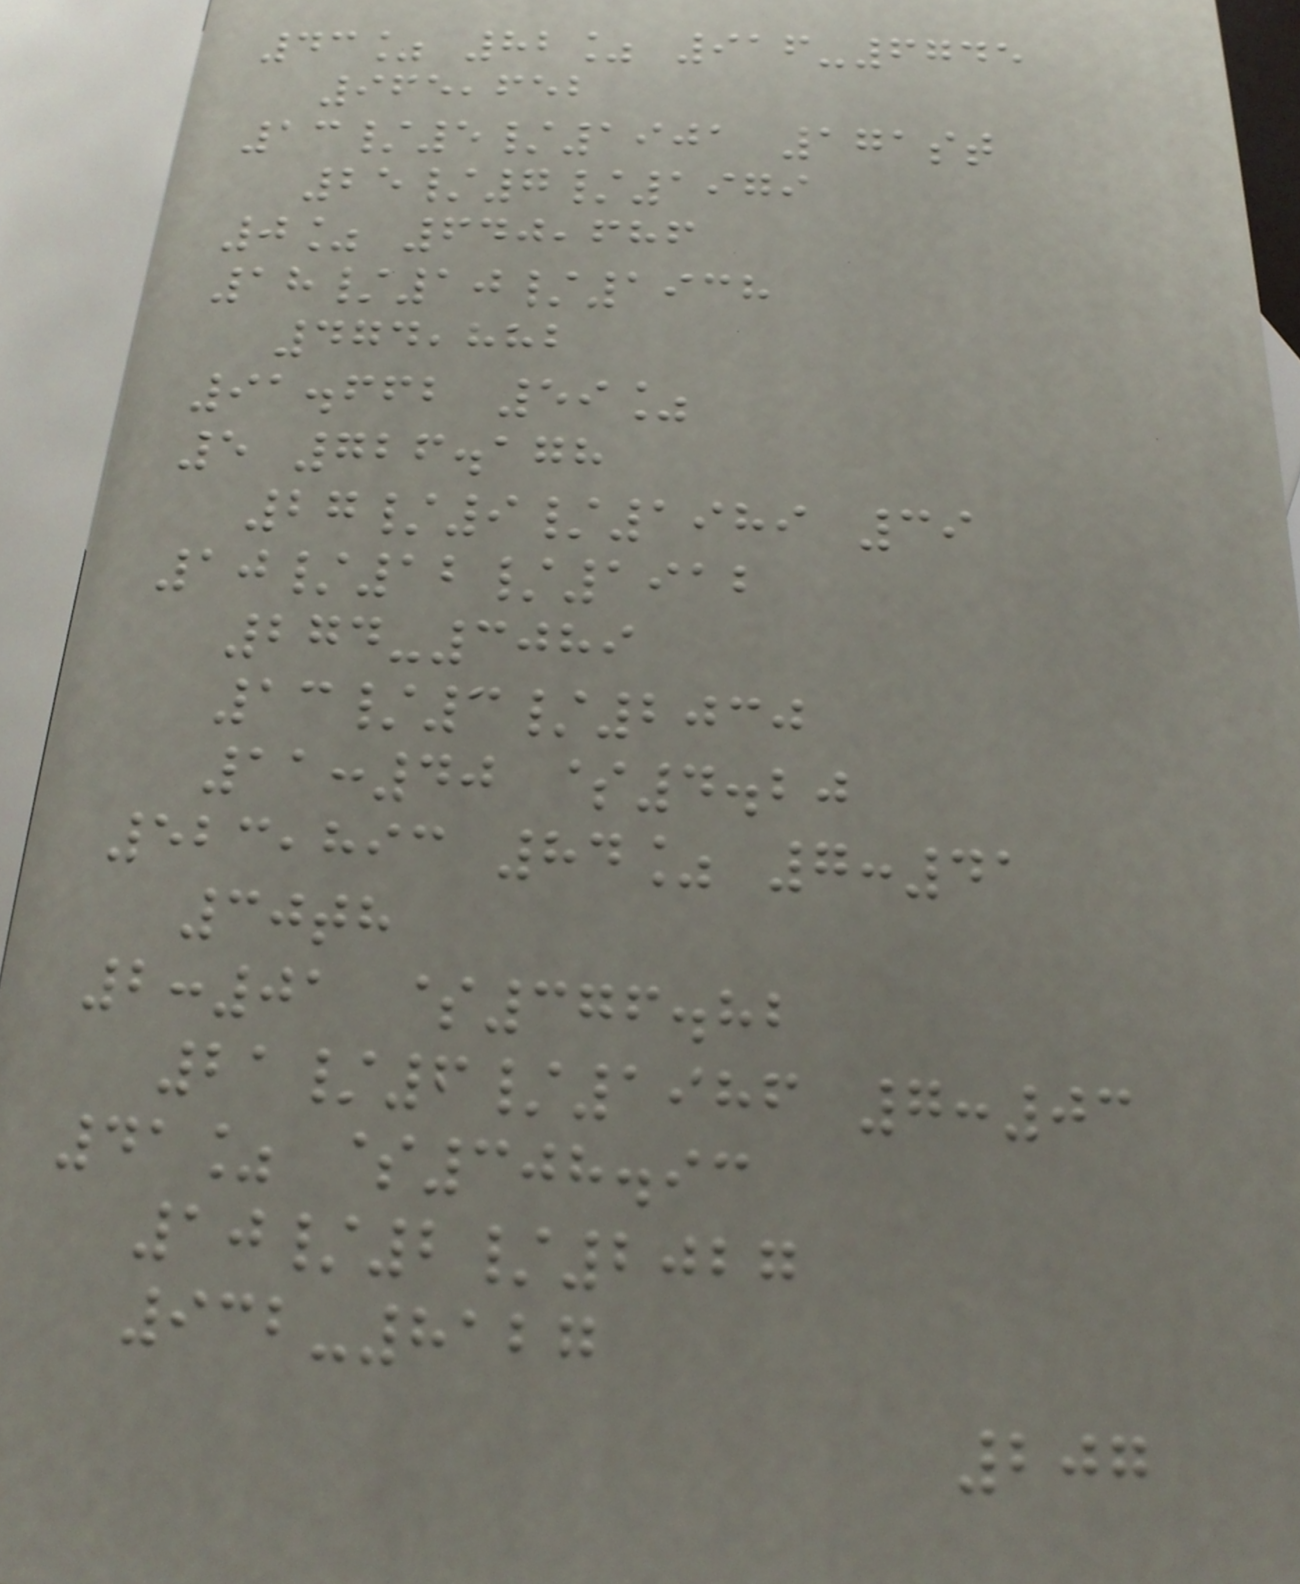43% 82% 916-6745
965,652
13/5/1901 171st
25/7/1979
0% 640,686
18/10/1938
474,882
91.662 59%
5 726.178
27/9/1989 39
10/12/1912
274-3089
13/3/2030
11:40 $4.20
523,893 84% 7:41
30th
2:01 $376.82
21/6/1986 7:03
41% $308.93
10/2/2027
932-8127
207
